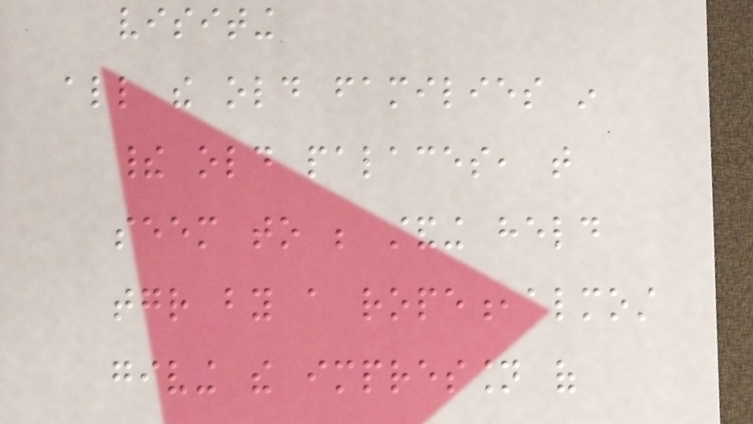visiting
all the old families in
their old palaces, that
seem to be standing held
together by a rope,almost
giving the impression of
